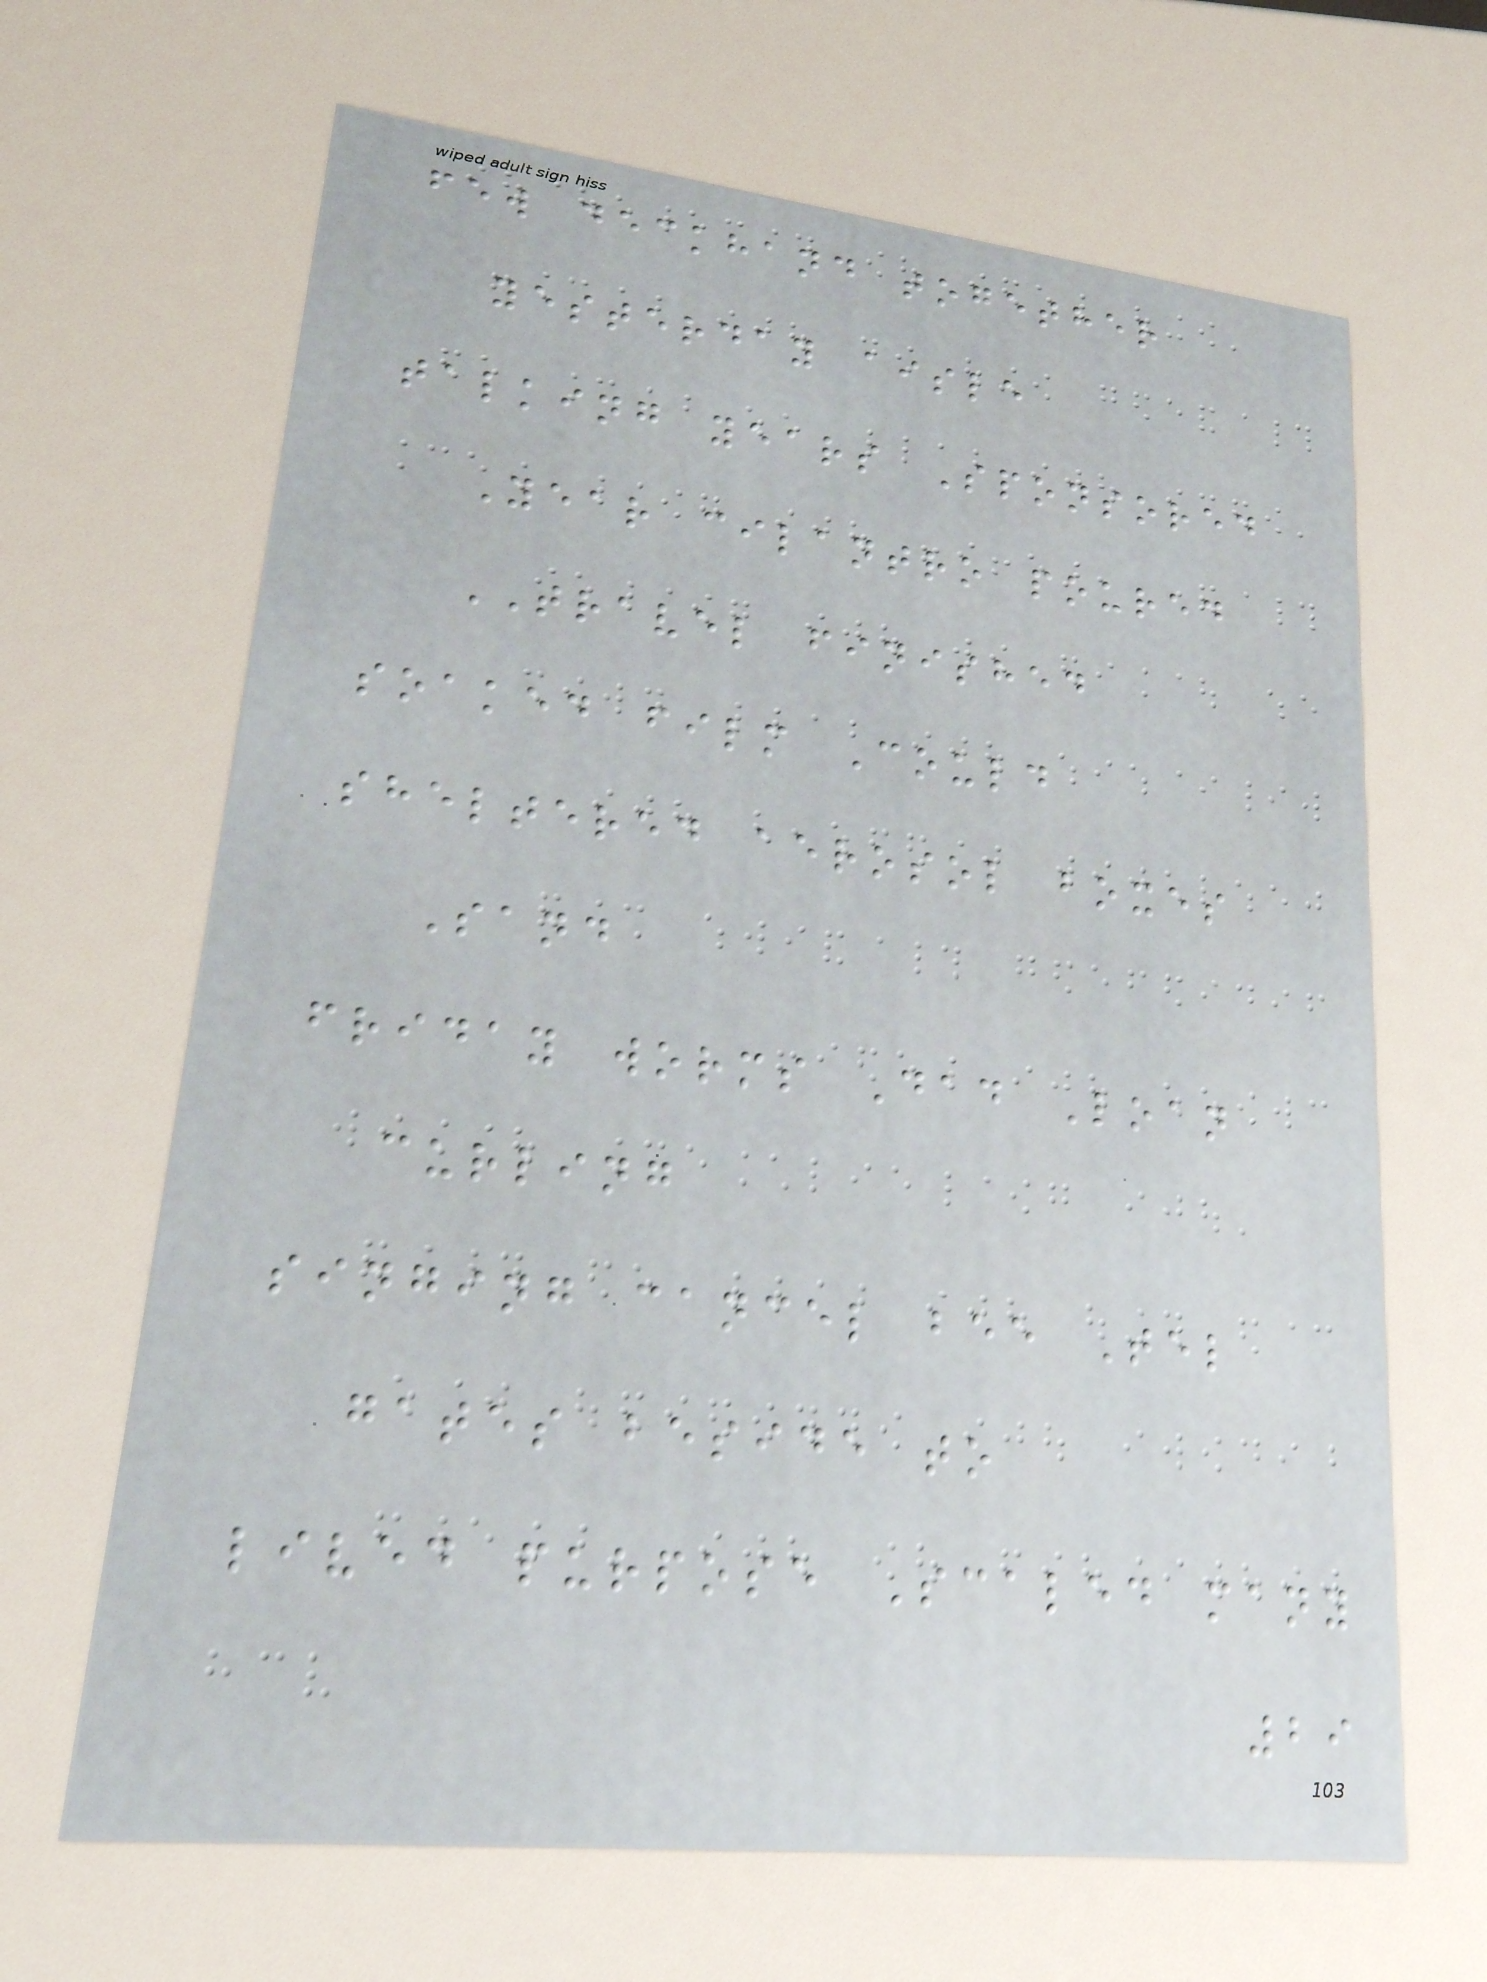few deckhand together
yesterday aisle
talking years Sponsored
Year cilantro poured
TRAVEL finished
soaked film Could
sheltered aerosol boxes
Sand
friday worms Dad Loan
curling
singing cancel bee Tel
gates beside to
lived purpose Scaled many
29
